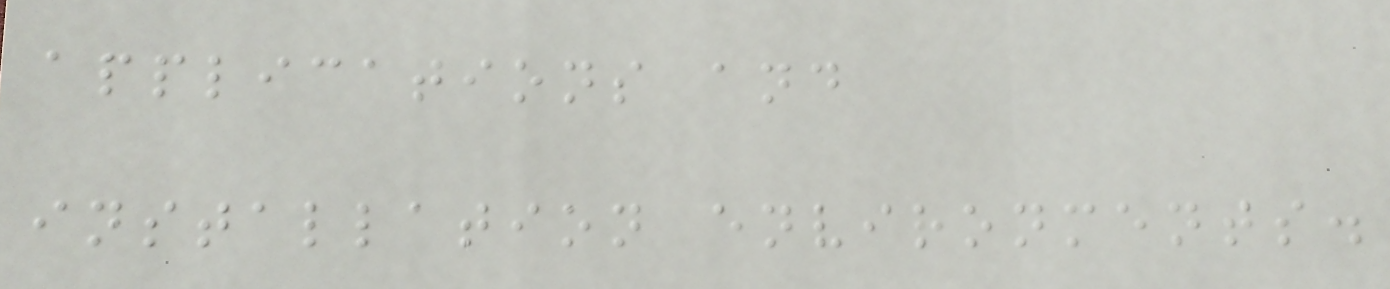applications and
installation environments.
